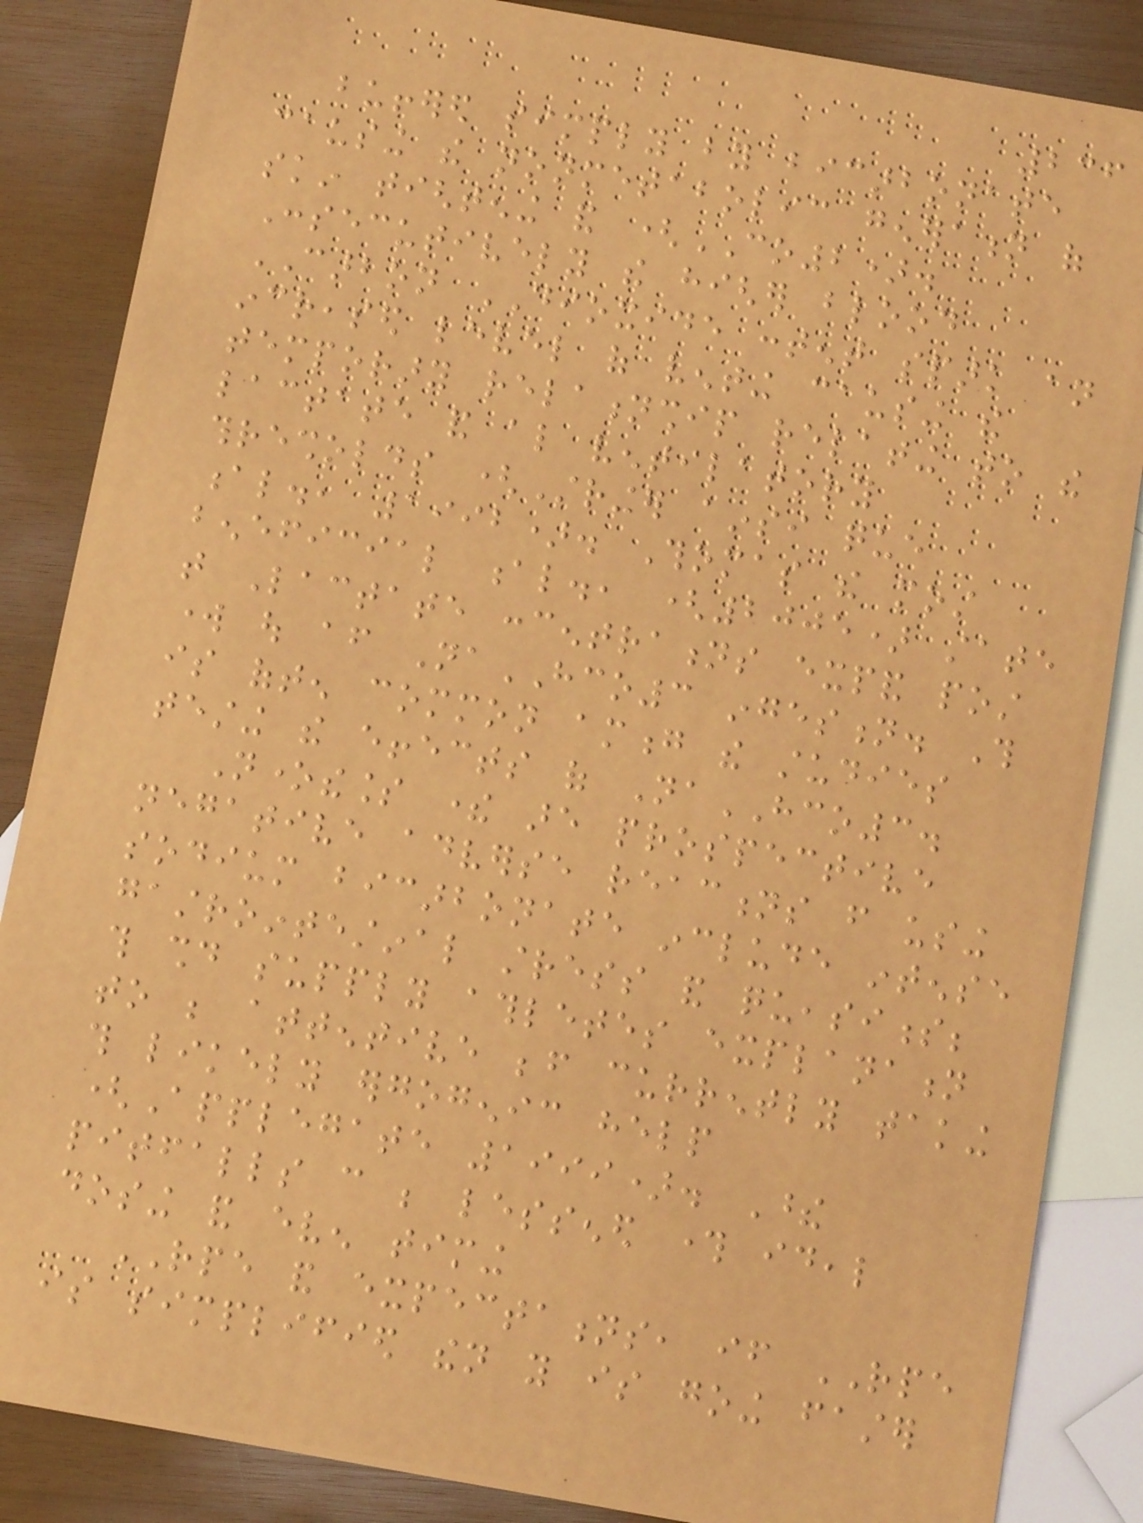236
buffered simply by bicarbonate
causing the nonmetabolic generation of
skin tightening and (CO2).
Consecutively the higher blood
CARBON DIOXIDE content spark an
increased level of venting causing the
temporary relationship relating to the
lactate and also ventilatory
thresholds (Stringer ainsi que
al., 1992). Thomas the most
beneficial al., (2005) state
that Lactate concentrations expand post
work out after NaHCO3 ingestion. This
is often common among the studies
testing the effects of NaHCO3.
Nonetheless there are prospective
negative adverse reactions from using
sodium bicarbonate include intense
gastrointestinal stress and queasiness;
this should supply athletes explanation
to be attentive before currently taking
this likely ergogenic help
(Applegate 1999). These
pitfalls can be lessened through ideal
dosing and even timing
RPE and expectations, if RPE
is simplified then you is going faster
